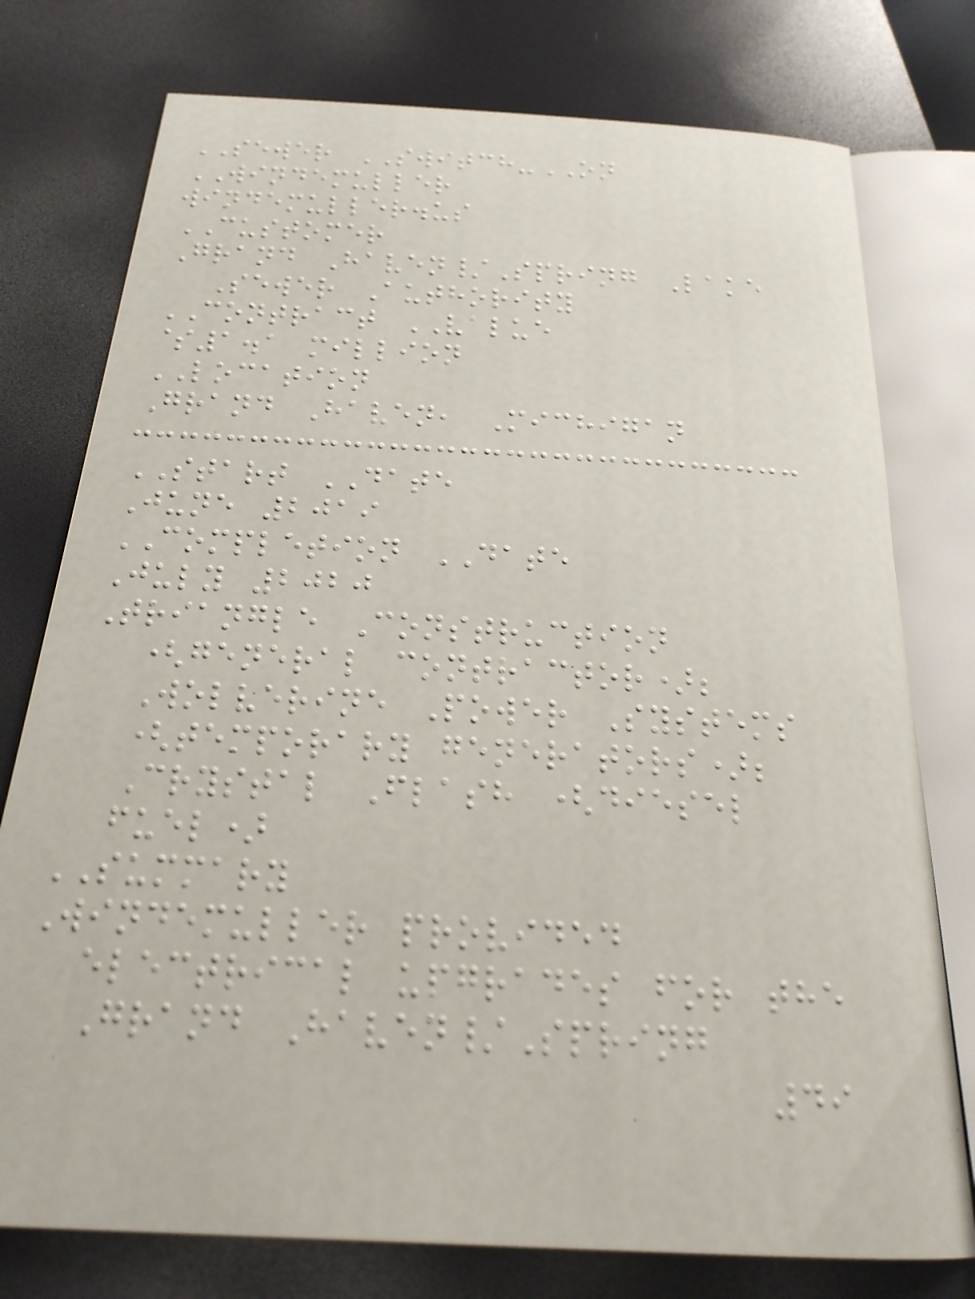SEWER SWITCH-ON
WINDEMULLER
windemuller.us
CUSTOMER
Grand Haven/Spring Lake
Sewer Authority
CONTRACT VALUE
$1.1 million
LOCATION
Grand Haven, Michigan
START DATE
June 2019
COMPLETION DATE
July 2020
Triangle Construction
(general contractor);
Wolverine Power Systems
(temporary generators);
Crystal Flash (diesel
fuel)
SUMMARY
Windemuller provided
electrical upgrades for the
Grand Haven/Spring
49
